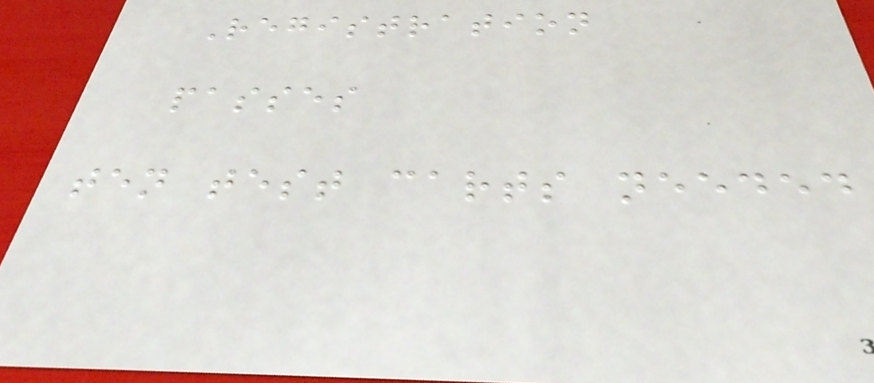Registration
passes
ten test carts needed
